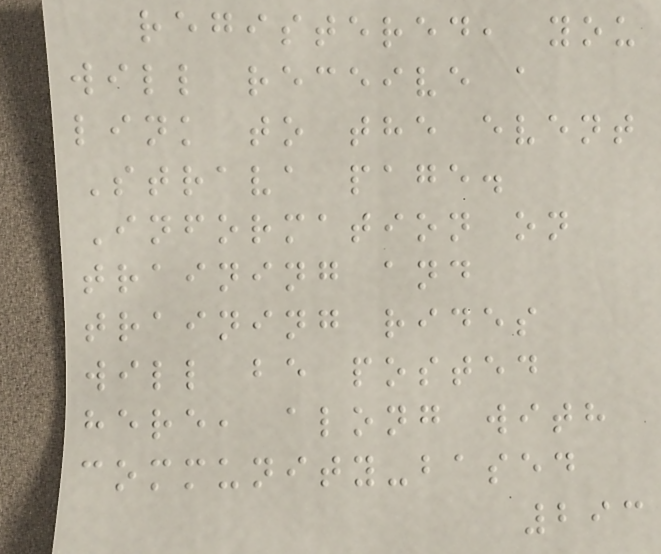registered, you
will receive a
link to the event
Strava page.
Information on
training and
training rides
will be posted
here, along with
community-based
293
